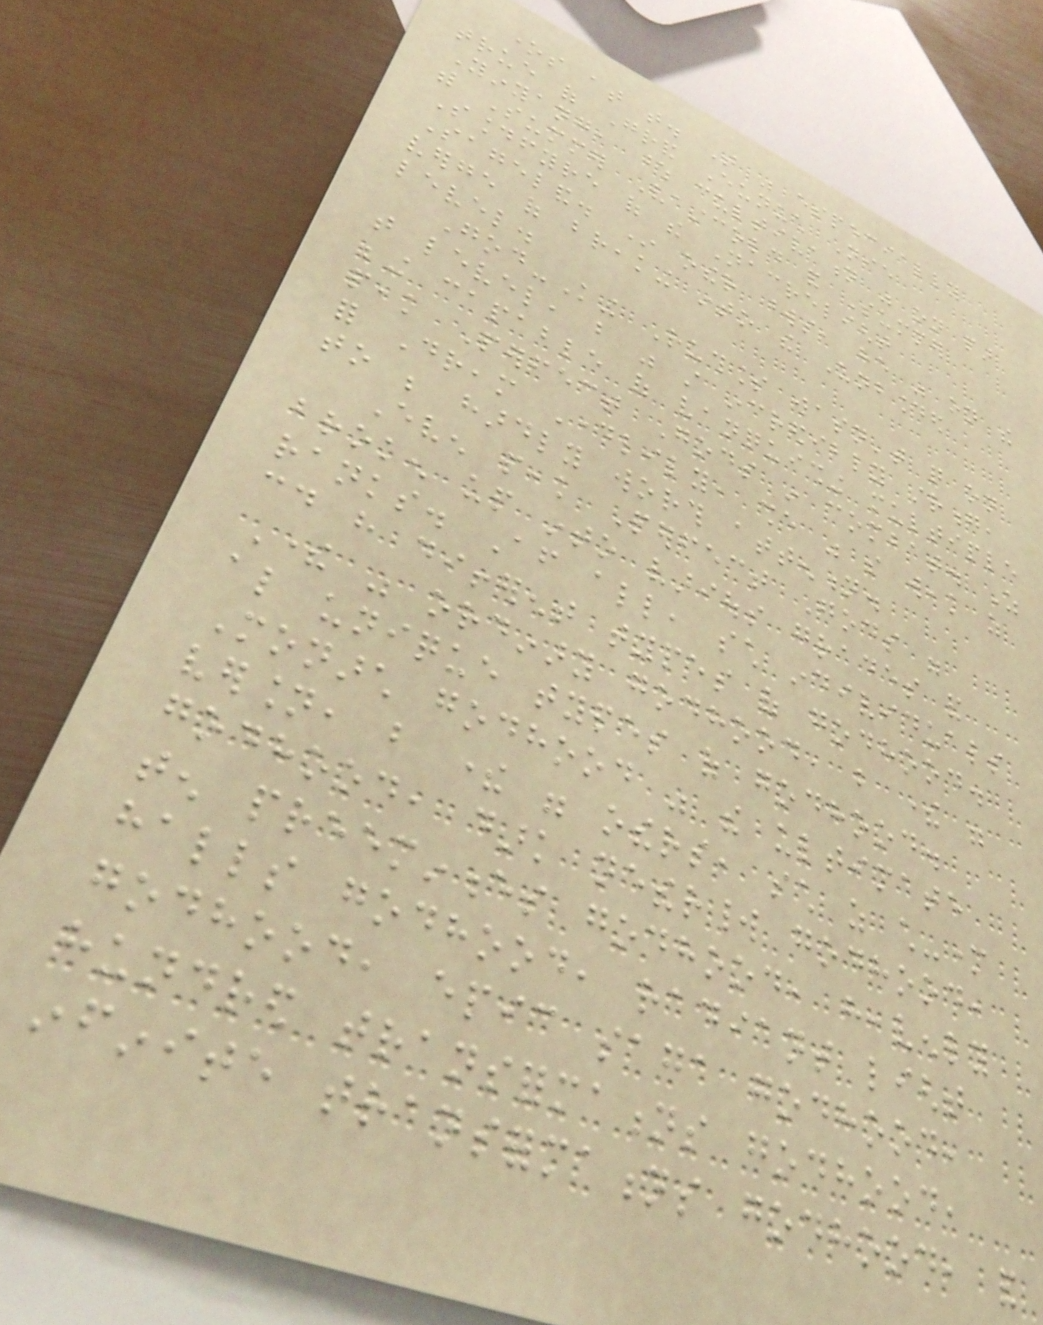ones at that. That was especially
true of Grand Eunuch Nie
Yinyang, whose cultivation was on par
with Summer Vastcold and Summer
Soundfyre of the Nacrelight
Sageland. In other words, he was on the
verge of breaking into the Unbounded
level.
God-King Ruthless wasn't quite on
that level, but was still incredibly strong,
being capable of vanquishing multiple
peak Perfect Gods in combat. As
for Dream Daylily, she was so weak as
to be hardly worth attention.
Even peak Perfect Gods were
broken up into various grades and
ranks. After all, such individuals
could have different types of godhood.
There was ordinary godhood, but there were
also unique types of godhood.
Monarch godhood was the ultimate
version, but there were others, such as child-mother
godhood, dark netherworld godhood,
ten preeminences godhood, heavenly
halls godhood, radiant light
godhood, epic saga godhood,
hundred transformations godhood,
infinite transformations godhood, and
